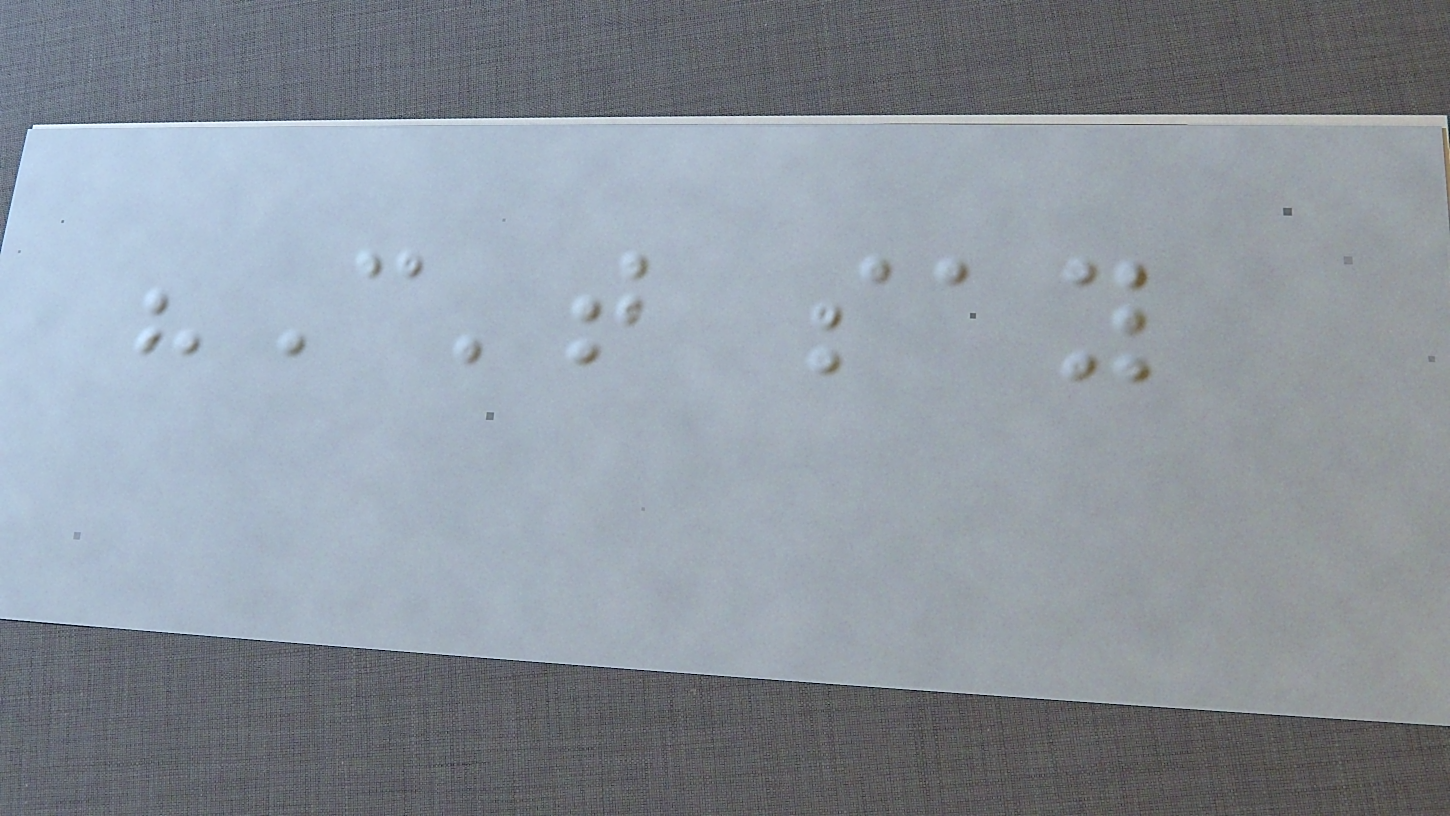"Can't say
